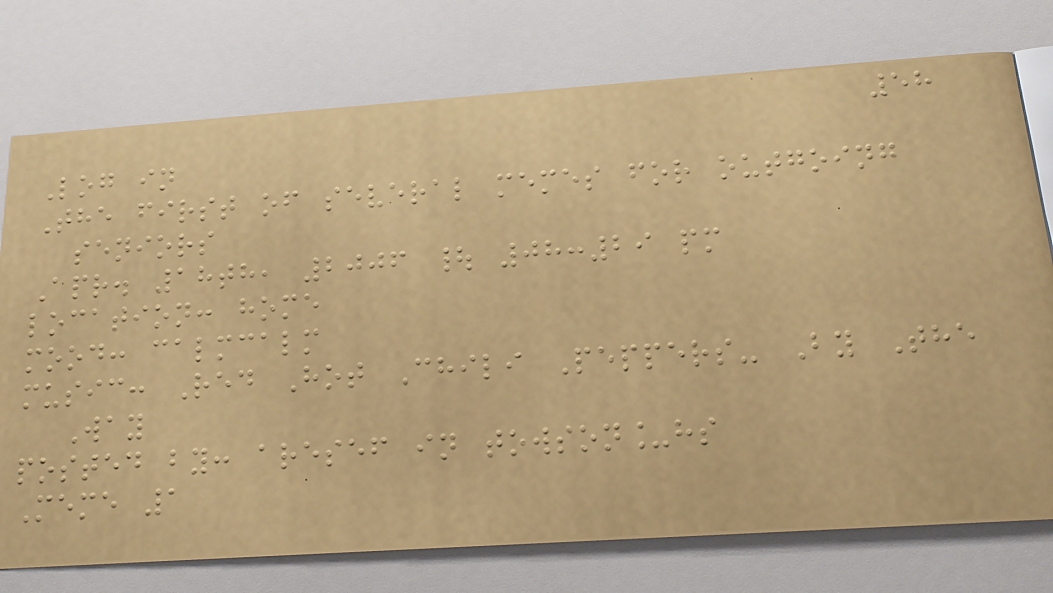58
Log in
The first of several memes for outgoing
seniors
Apr. 18th, 2006 | 08:29 pm
location: home
mood: calmcalm
music: Red Hot Chili Peppers- By The
Way
posted by: aresef in towson_hs
Meme 1
